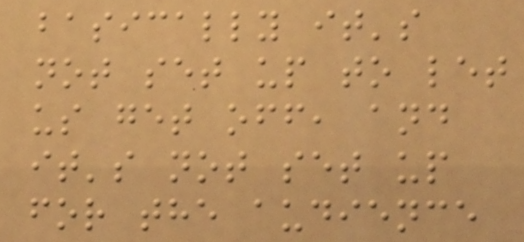basically it's
not set up to let
us get off, and
it's not set up
for the audience
